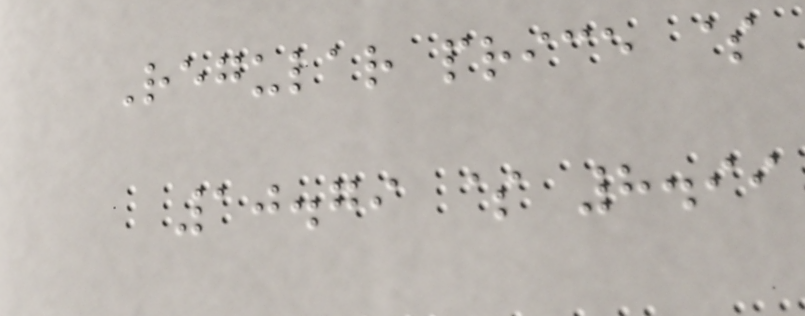Regular price $
10.79 $ 8.99
